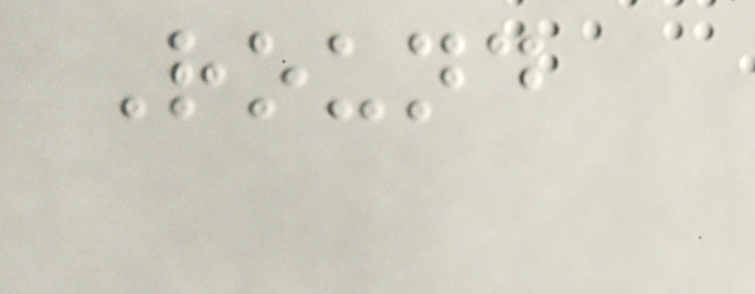Round
